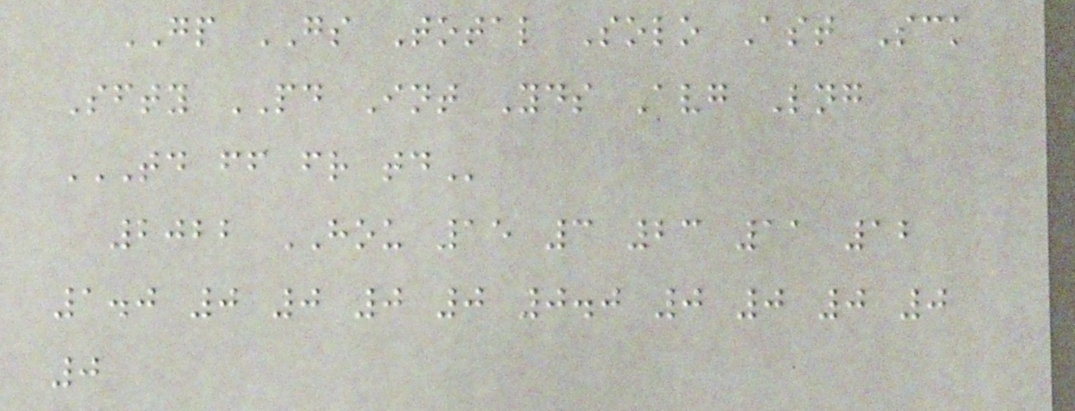GP GS Total Solo Ast Sck
Sfty PD Int Yds Avg Lng
TD FF FR TD
2022 HOU 15 3 23 11 12
1.0 0 0 0 0 0.0 0 0 0 0
0
